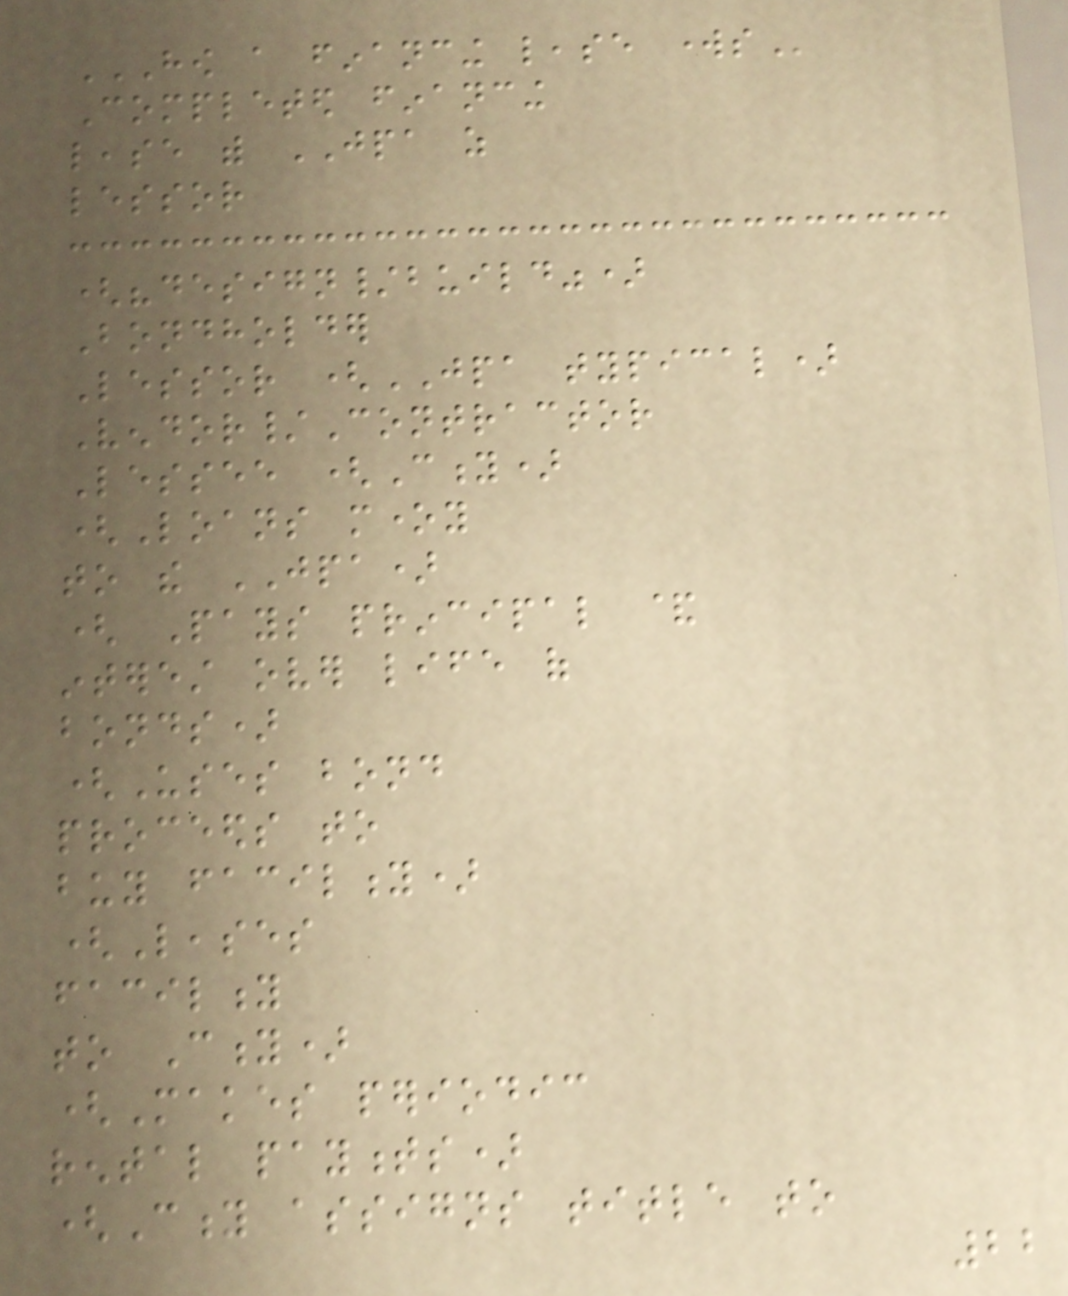HOW A FINANCING LEASE WORKS
Completed financing
lease with JPA as
lessor
("design/build")
Bondholder
Lessor (JPA typical)
Vendor/Contractor
Lessee (City)
(Loans money
to the JPA)
( Pays principal &
interest over life of
bonds)
(Uses bond
proceeds to
buy facility)
(Leases
facility
to City)
(Makes periodic
rental payments)
(City assigns title to
22
